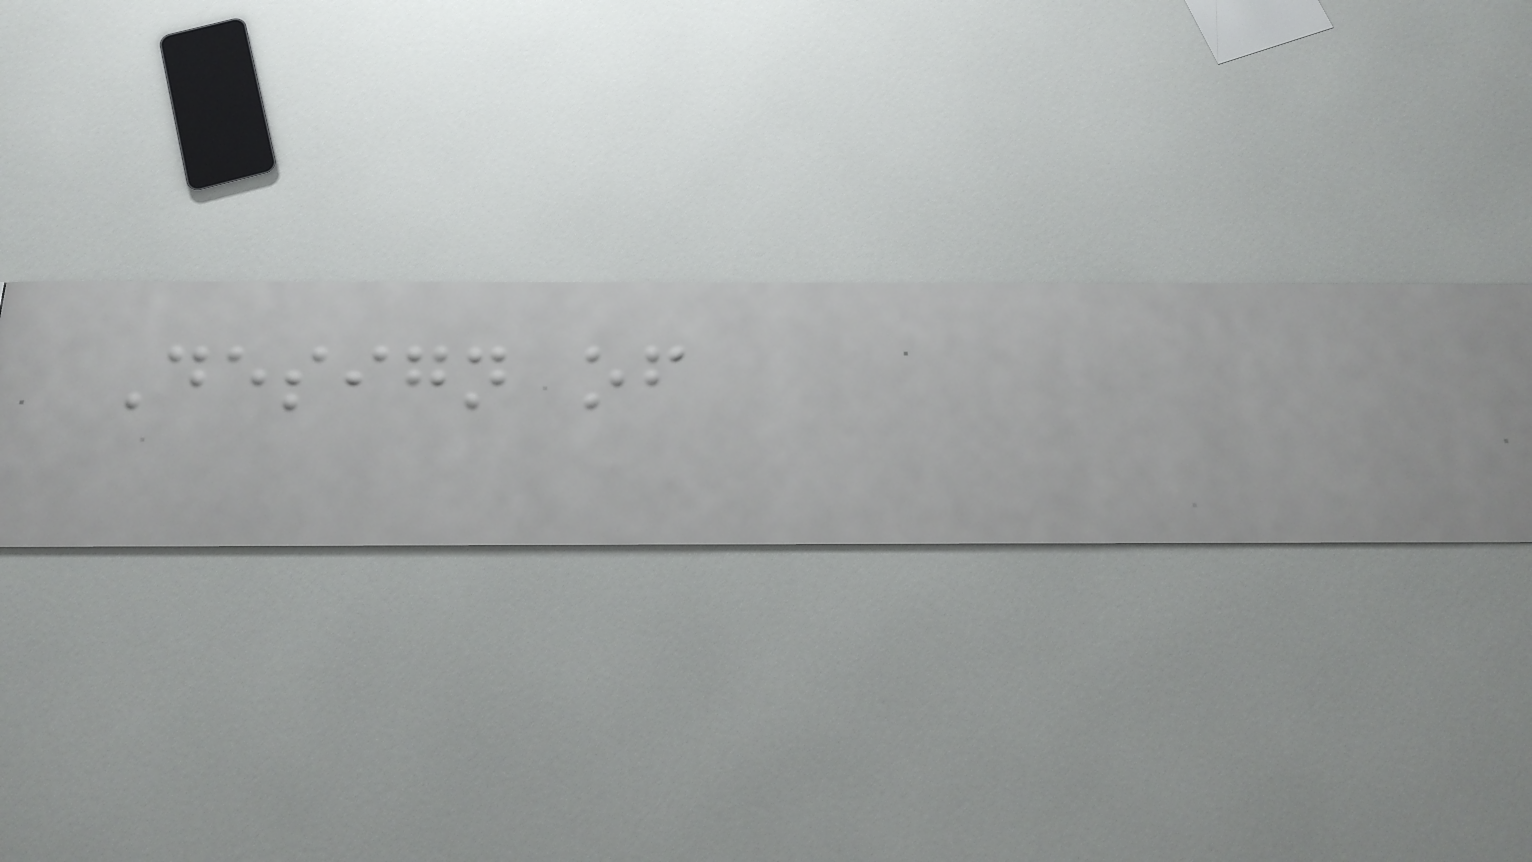Design of
